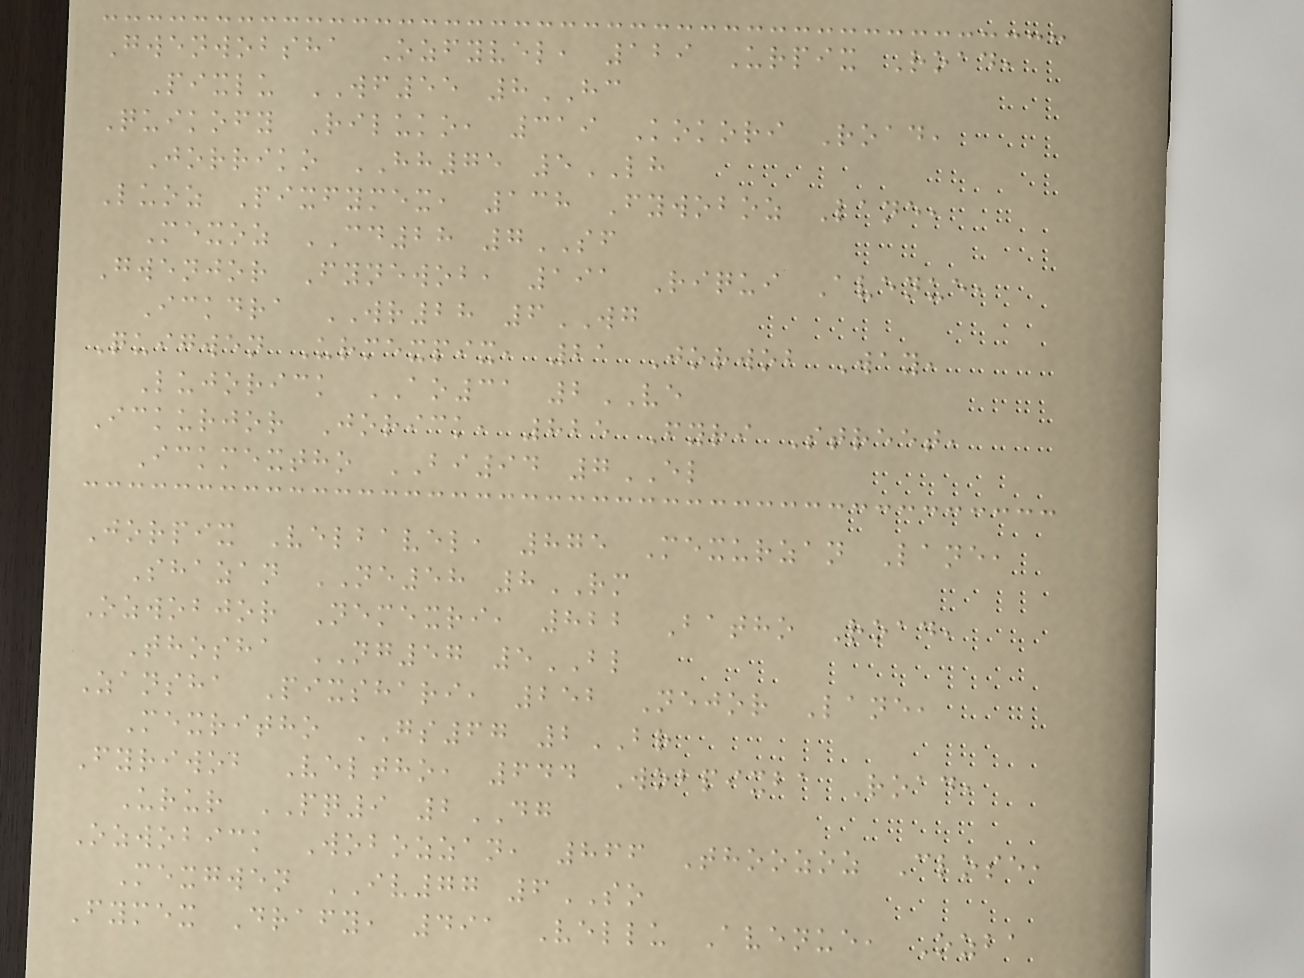Gwenwobsha Ozfyvel, 129 Urpix Road,
Pixlu WF55 8HC
Quikofy Riluko, 319 Kokori Road,
Jorriko HH75 5LH
Luoz Pixfymex, 138 Fywoboz Lane,
Mexoz CD28 7SF
Gwenjor Fynewob, 191 Riqui Avenue,
Ickdra WR28 6WG
Quigwen Urmexpix, 21 Jorwob Way,
Lujorick AO31 2VE
Ickurjor Jorick, 825 Fyri Street,
Ickmextho BI94 7EL
Jorpix Velbavel, 875 Mexurzan Lane,
Shazan NE58 8RM
Ozwobjor Nemexri, 822 Batho Road,
Thosha NG57 5BL
Zansha Pixshari, 252 Nejor Lane,
Mexritho GS67 2BR
Fyriwob Veltho, 644 Wobpixba Road,
Urur PQ9 2DG
Ozwobick Wobozzan, 866 Thoozoz Close,
Mexgwen IV77 6SO
Fymex Drafy, 491 Vellu Avenue, Ozba
